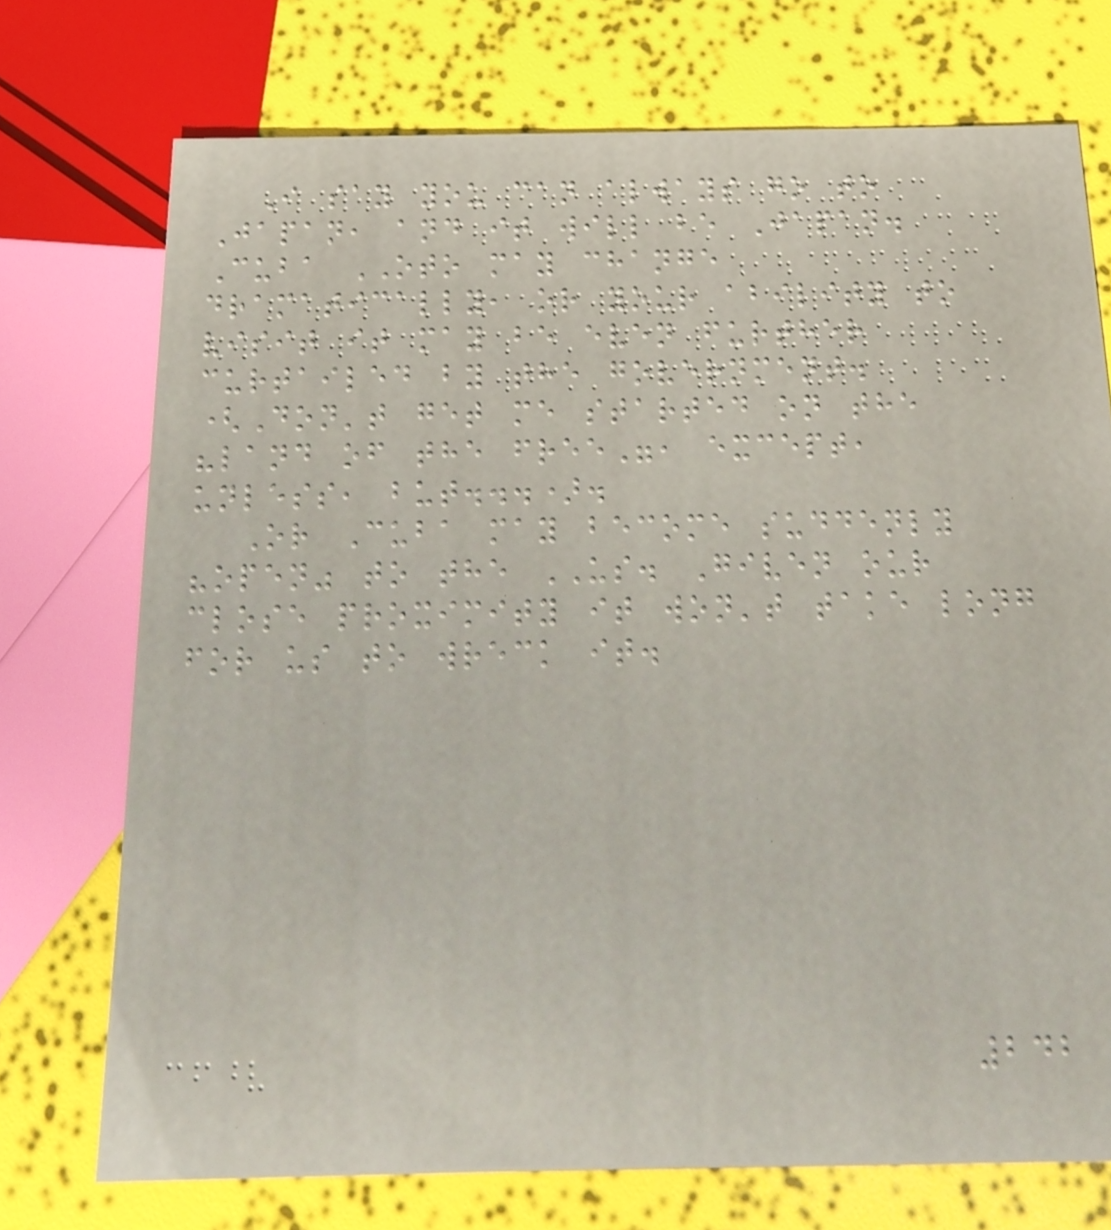I say you can always go to
Japan, and it will be Japan.
Cuba OTO may change
dramatically, or your ability to
visit it may be even further
curtailed by the government.
(Don't get me started on the
"land of the free", except,
unless, but...).
Or Cuba may become suddenly
"open" to the US. Given our
close proximity it won't take long
for us to wreck it.
242
